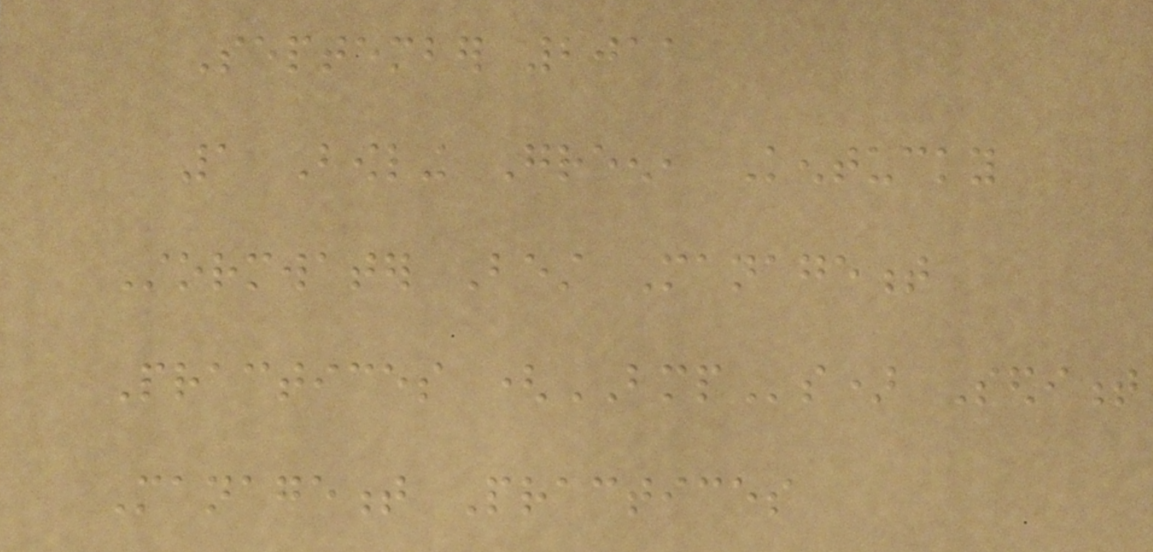September 2011
1 Bowling Green, Kentucky
Stormwater Best Management
Practices (BMPs) Sediment
Management Practices
